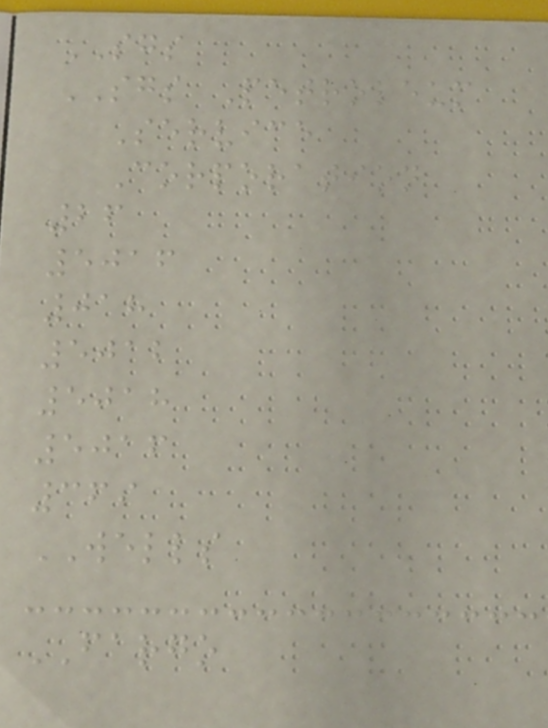SGS
SGS Petroleum
Service
Corporation
26
5016
018
5012
5018
5016
369
WELLS
FARGO
